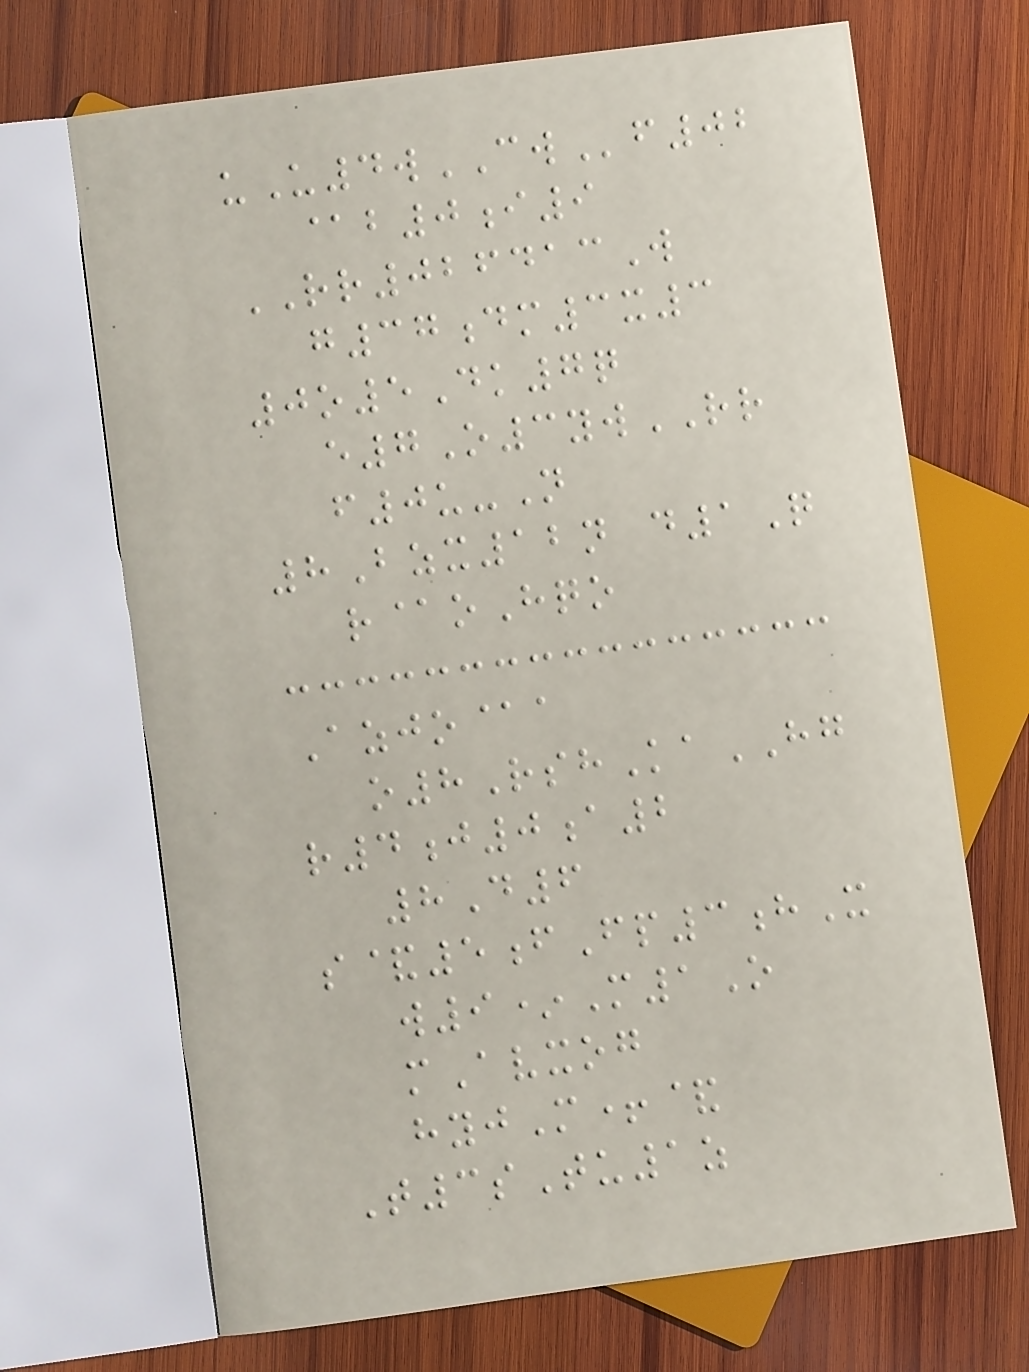uU4wCWf02
@b0i9
RR026413W
g37dm3x3
0o5Dk7q
e7O3ywRR
f0u-N
8Bzx12n d1Q
r@oHqo
Azjo@a
o8RshKaHG
r4j0a2
8D6
s&5fFp3hX
w9*M1O
mAvxog
hyjM+&
T3sTu1z
